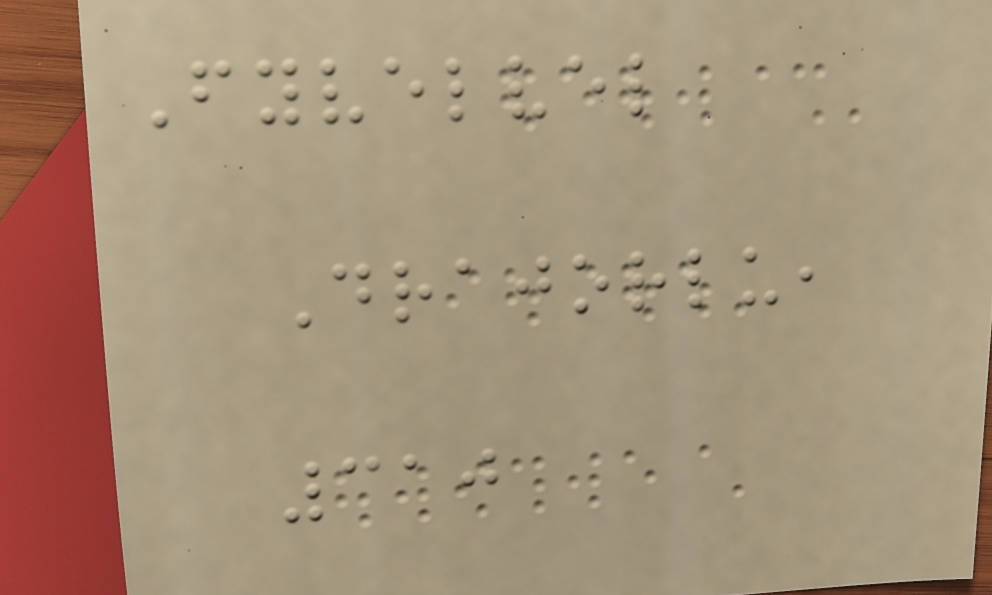Fyvelvel
Drajorlu,
310
